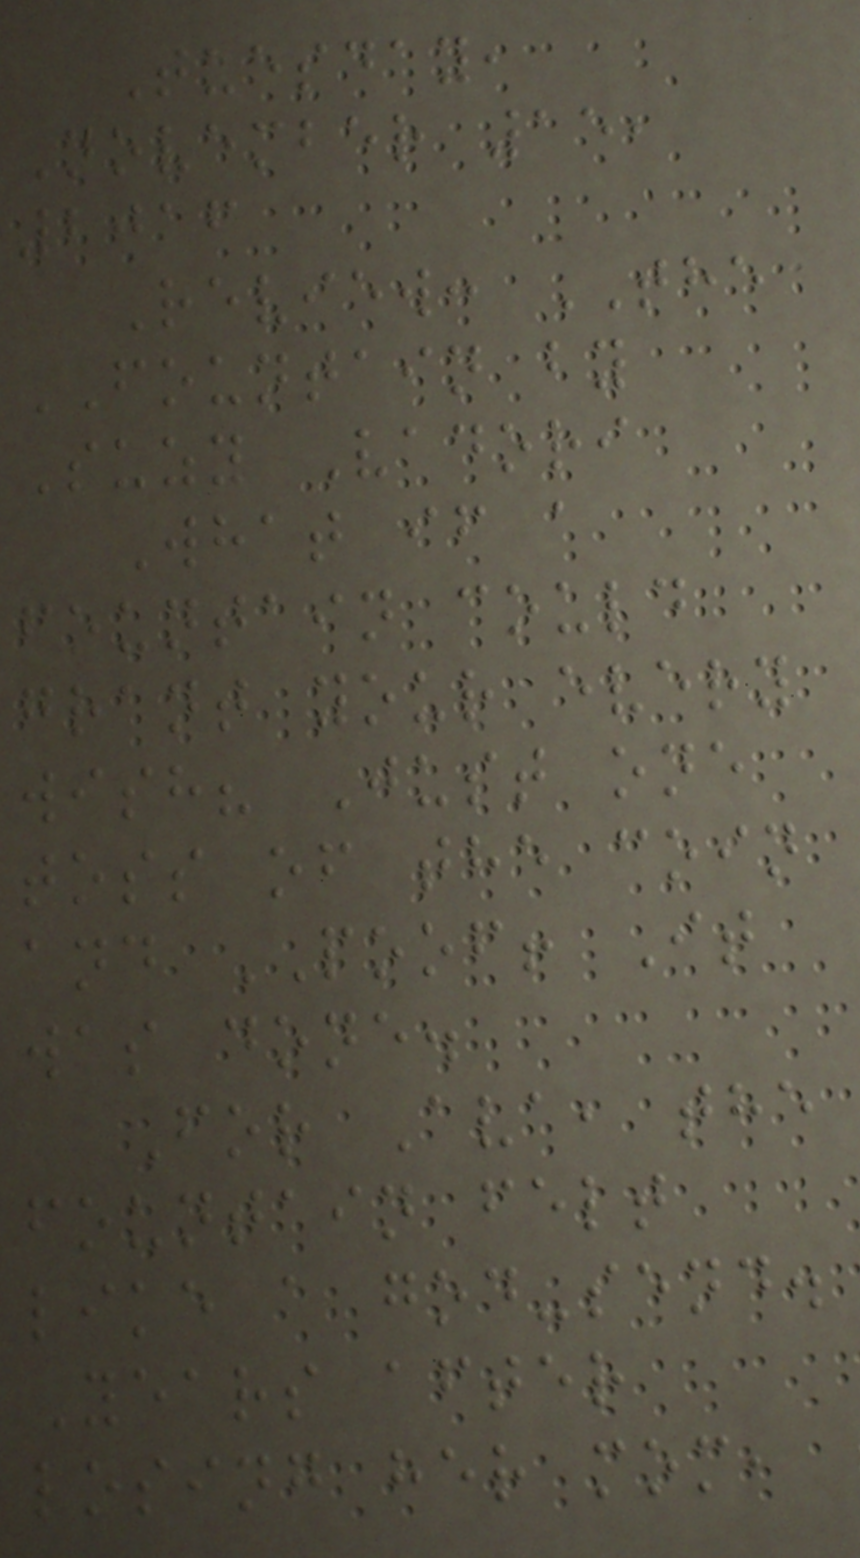Tuesday,
November 15,
2016
Review: THE
FOUNTAIN by
Suzy Vadori
What if a
fountain could
grant your every
wish? Just one
toss of the coin
and POOF! It
was done.
For Ava, the
fountain felt
like a god-send.
Years after
losing her mom,
